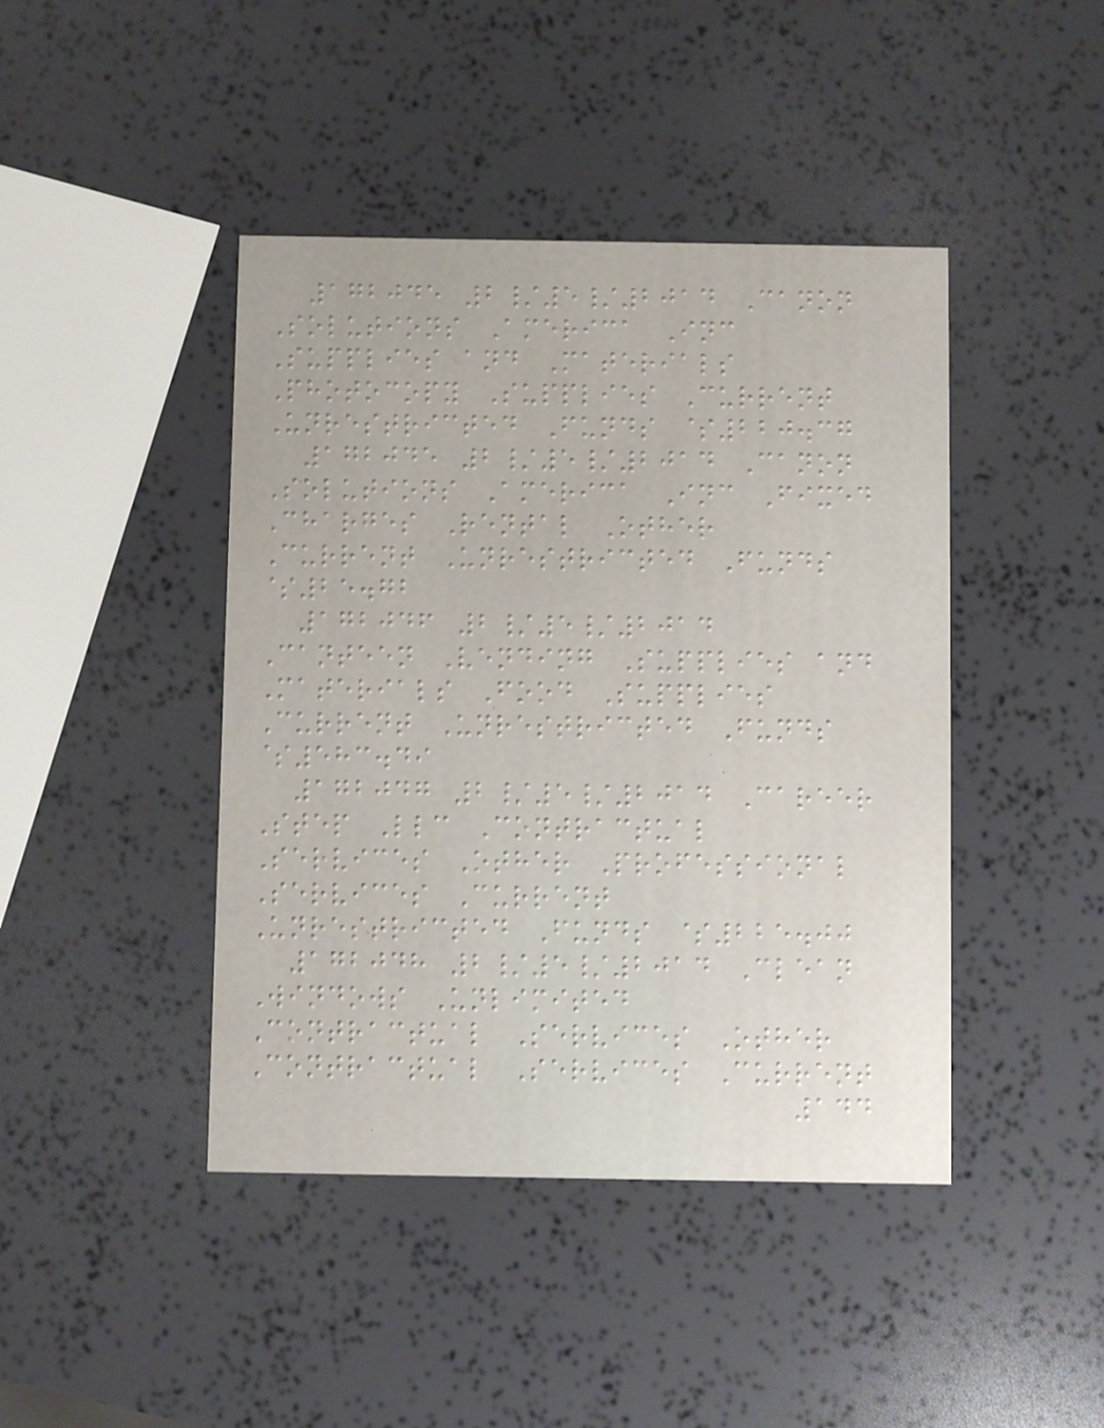172045 2/5/2014 Canon
Solutions America Inc
Supplies and Materials
Photocopy Supplies Current
Unrestricted Funds $220.37
172045 2/5/2014 Canon
Solutions America Inc Fixed
Charges Rental Other
Current Unrestricted Funds
$25.72
172046 2/5/2014
Canteen Vending Supplies and
Materials Food Supplies
Current Unrestricted Funds
$583.49
172047 2/5/2014 Career
Step Llc Contractual
Services Other Professional
Services Current
Unrestricted Funds $225.00
172048 2/5/2014 Clean
Windows Unlimited
Contractual Services Other
Contractual Services Current
144
